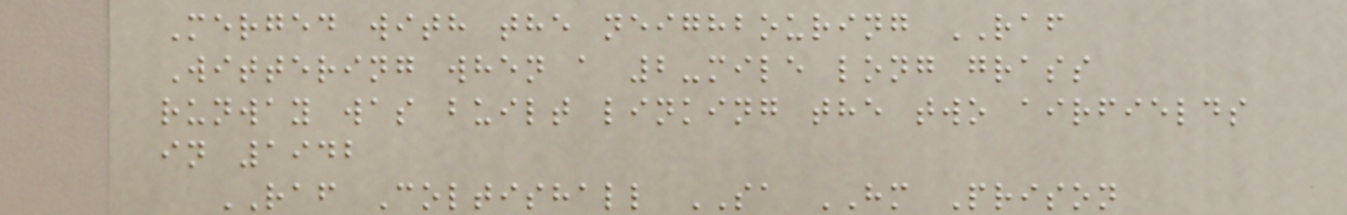Merged with the neighbouring RAF
Wittering when a 2-mile long grass
runway was built linking the two airfields
in 1942
RAF Coltishall SA HM Prison
